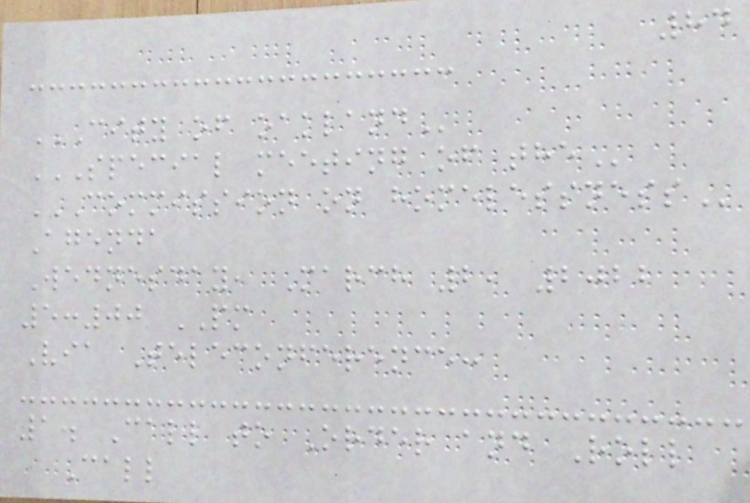84
CITY OF OAKLAND
SPECIAL MEETING OF THE
COMMISSION ON HOMELESSNESS
Agenda
Wednesday, March 2, 2022
5:00 PM
Via Teleconference:
1. Call to Order and Roll
Call
